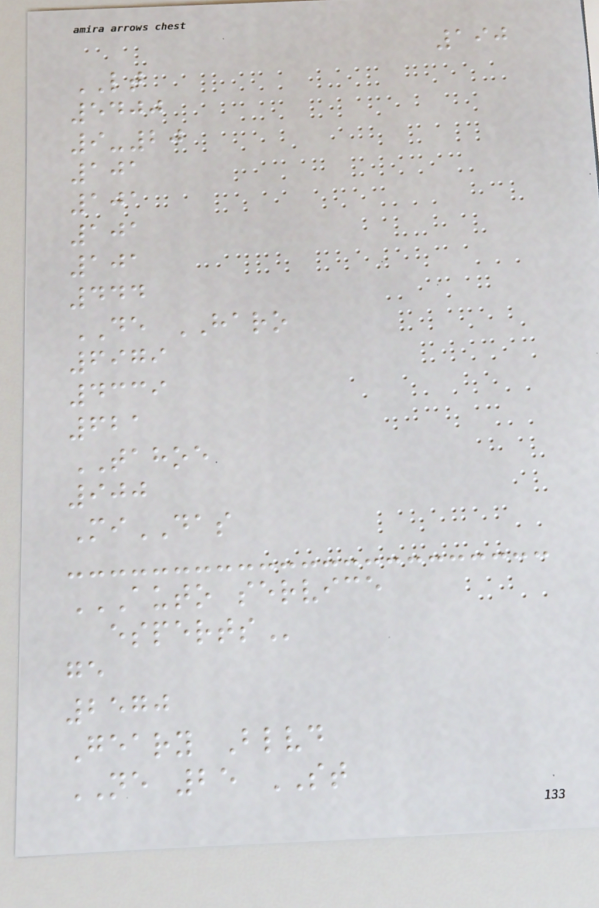190
LT
5400
9-20
101
101
101
101
444
DE HARO
6979
4339
621
TAHOE
900
MiDAS
AUTO SERVICE
ESPERTS
ge
2570
Geary Blvd
NE 25 ST
